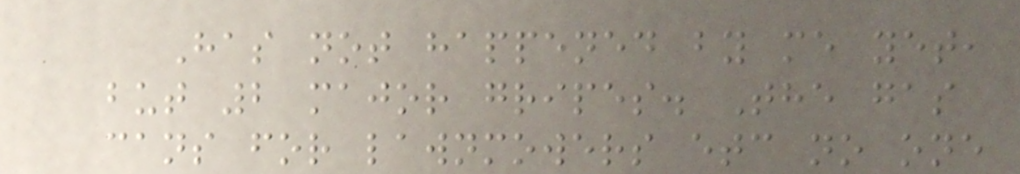Has not happened by me yet,
but 2 major gripes. The gas
cans for lawnmowers etc no one
